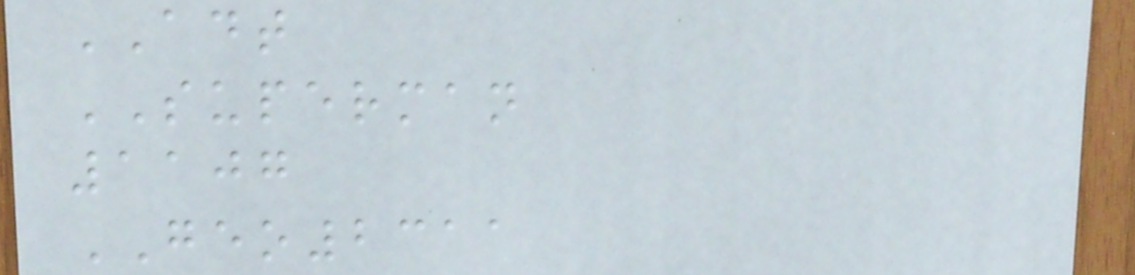ADT
SUPERMAN
1107
GEO2311
